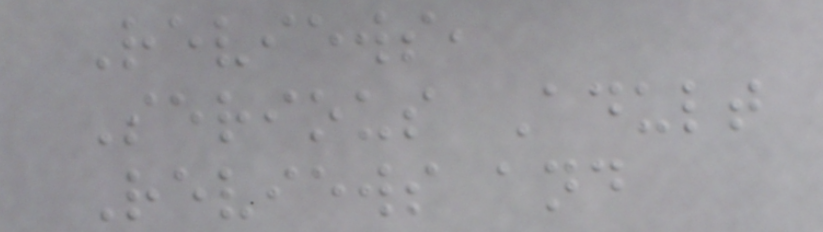Reviews,
Serious Adult
Reviews and
